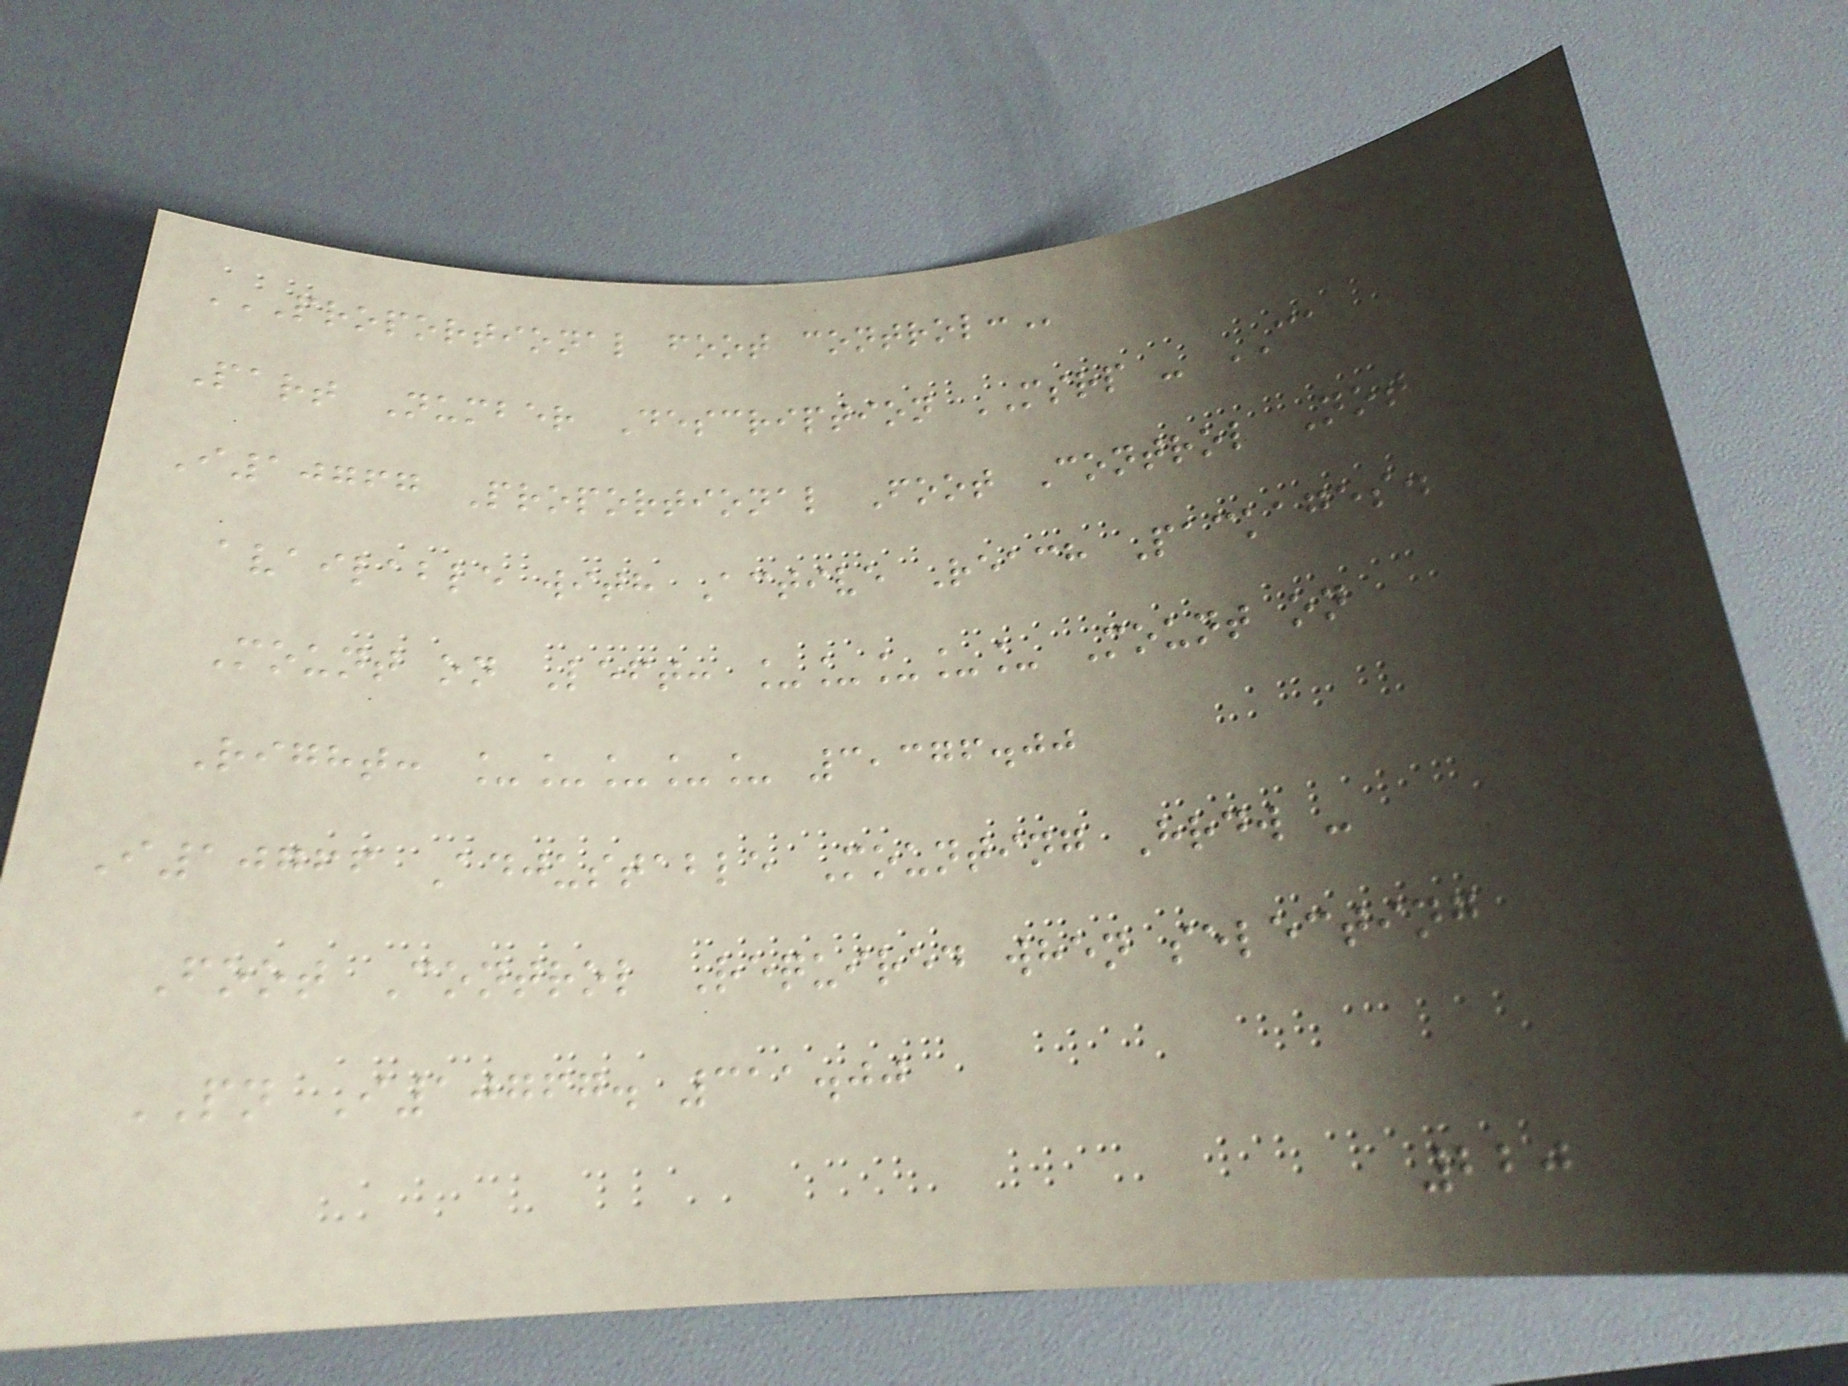PROPORTIONAL FOOT CONTROL:
Part Number Description MSRP - CA
I10767 Proportional Foot Control Not
available with Active Reach Packages.
Mount on Left: _____ Mount on
Right: _____ 3,376.00
I10766 Adjustable Mounting Hrdw -
Foot Control Required when selecting
PN I10767. 311.00
220
